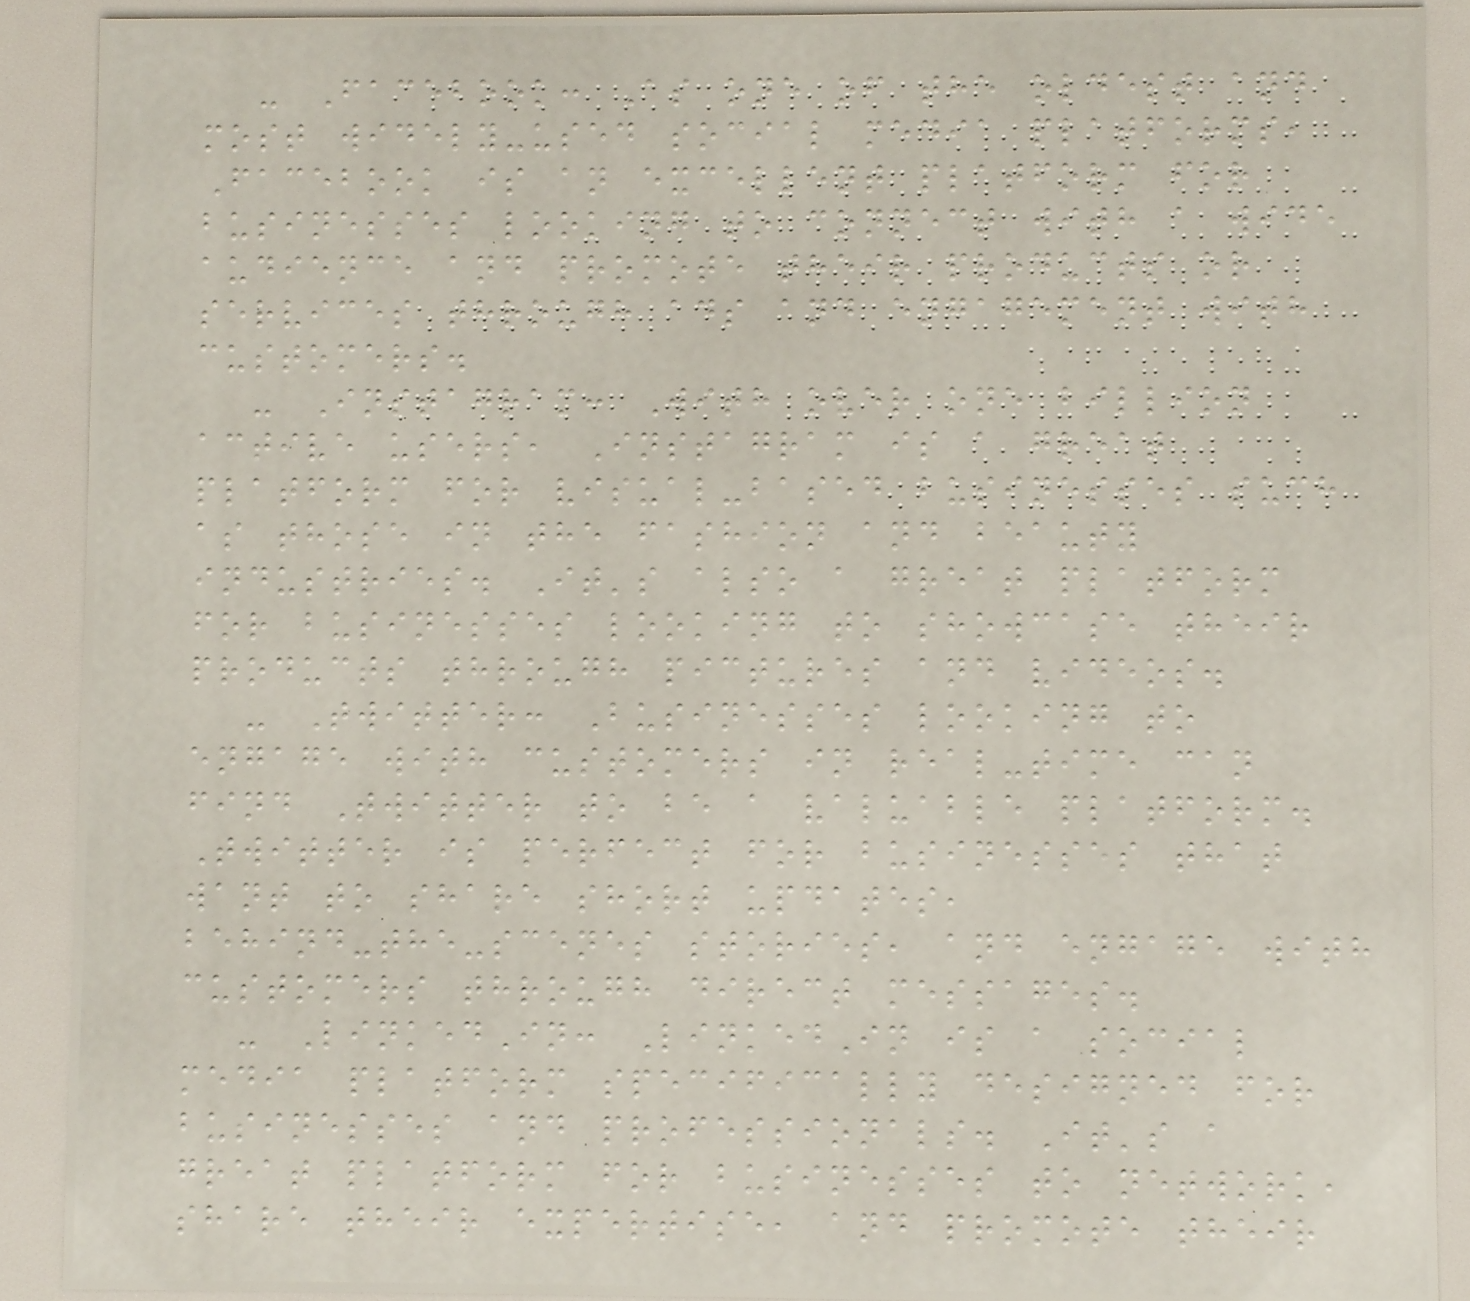- Facebook: As one of the oldest and
most widely-used social media platforms,
Facebook is an excellent platform for
businesses looking to connect with a wide
audience and promote their products or
services through ads and engagement with
customers.
- Instagram: With over one billion
active users, Instagram is a great
platform for visual-based businesses such
as those in the fashion and beauty
industries. It's also a great platform
for businesses looking to showcase their
products through pictures and videos.
- Twitter: Businesses looking to
engage with customers in real-time can
find Twitter to be a valuable platform.
Twitter is perfect for businesses that
want to share short updates,
behind-the-scenes stories, and engage with
customers through direct messages.
- LinkedIn: LinkedIn is a social
media platform specifically designed for
businesses and professionals. It's a
great platform for businesses to network,
share their expertise, and promote their
